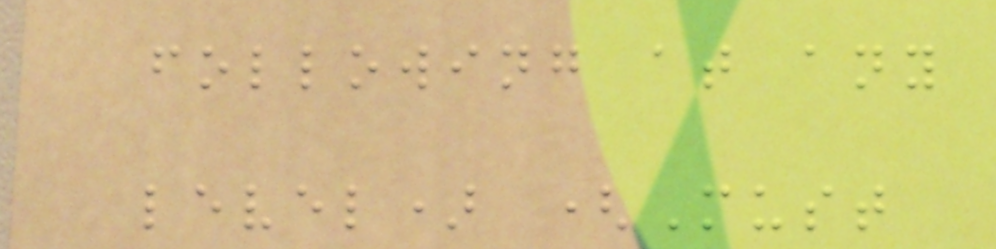following at any
level) (Must
